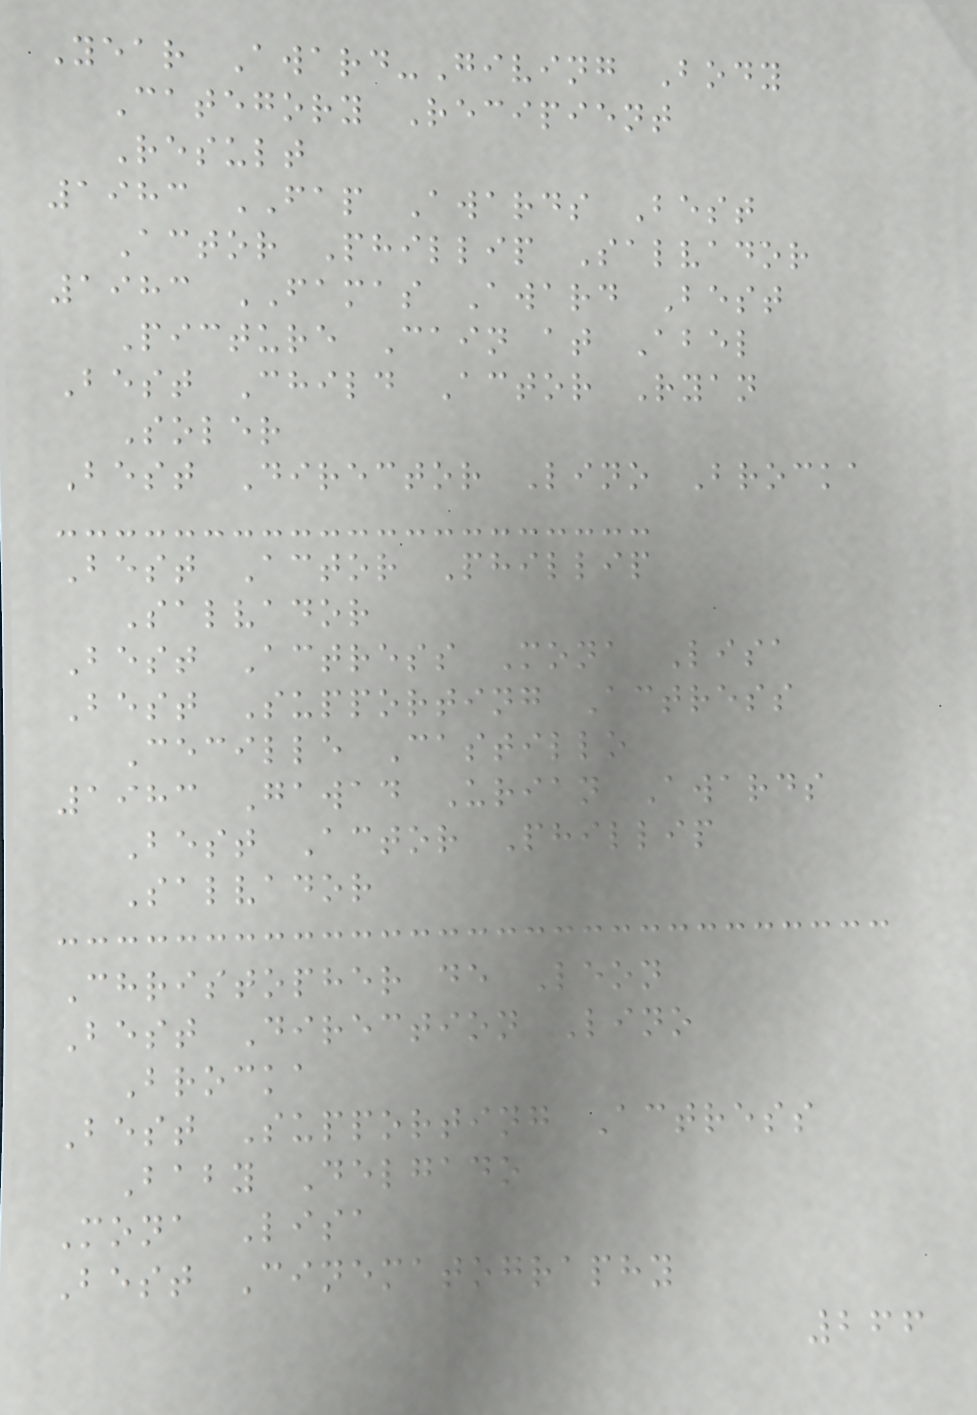Year Award-Giving Body
Category Recipient
Result
1983 FAP Awards Best
Actor Phillip Salvador
1983 FAMAS Award Best
Picture Cain at Abel
Best Child Actor Ryan
Soler
Best Director Lino Brocka
Best Actor Phillip
Salvador
Best Actress Mona Lisa
Best Supporting Actress
Cecille Castillo
1983 Gawad Urian Awards
Best Actor Phillip
Salvador
Christopher de Leon
Best Direction Lino
Brocka
Best Supporting Actress
Baby Delgado
Mona Lisa
Best Cinematography
266
